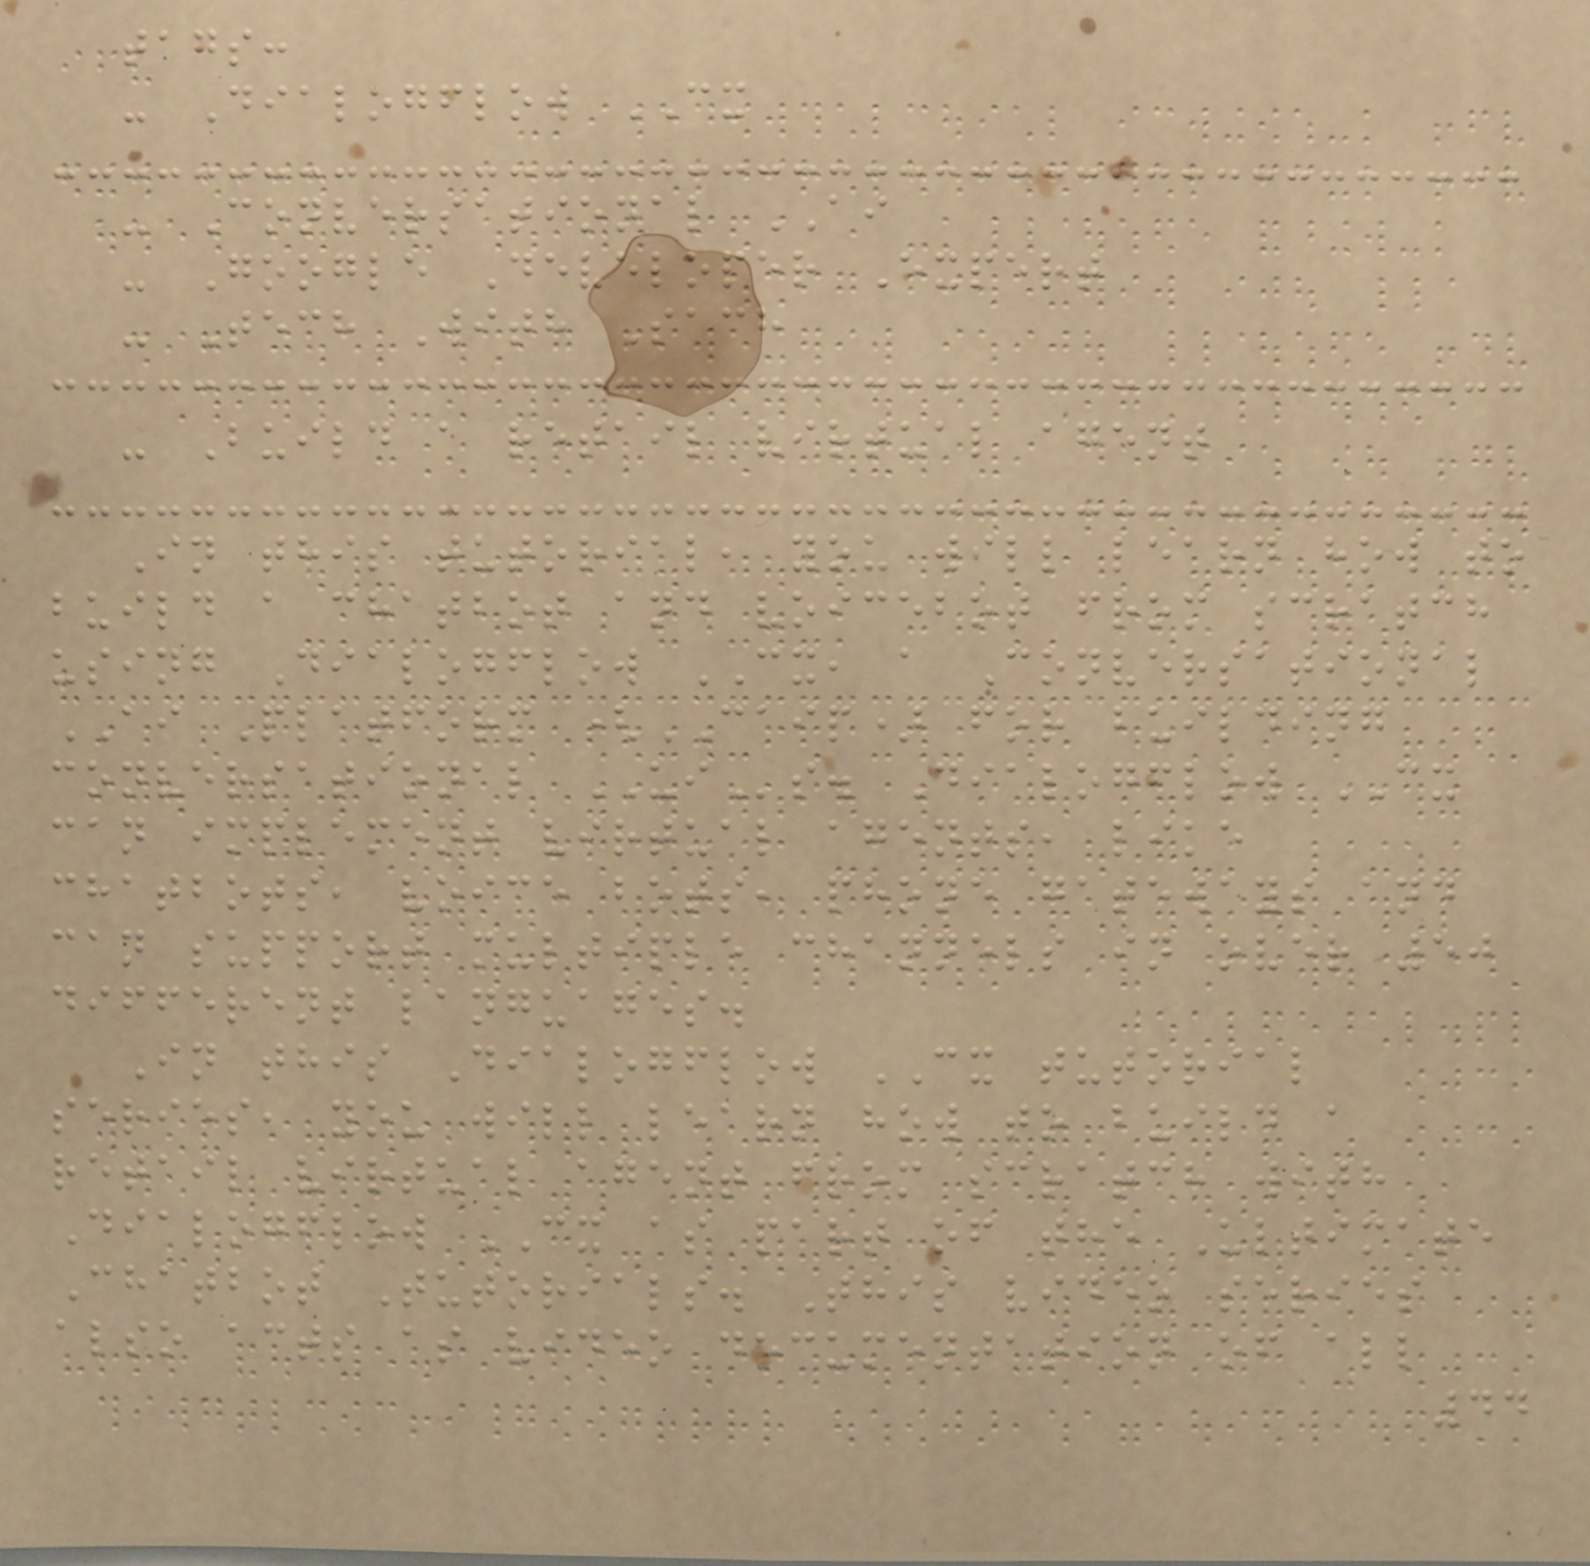tags:
- Dialogflow CX
- Conversational AI
- Google Developer Expert
- Tech With Sach
- Build a retail virtual agent
In this tutorial, you will learn how to
build a chatbot and voicebot from scratch
using Dialogflow CX, a Conversational
AI Platform (CAIP) for building
conversational UIs. Dialogflow CX
can implement virtual agents, like
chatbots, voice bots, phone gateways and
can support multiple channels in over 50
different languages.
In this Dialogflow CX tutorial
series, you will learn how to build a
retail virtual agent from scratch with
Dialogflow CX as part of the Ultimate
Chatbot Tutorials. This video series
also acts as video documentation of all
44
